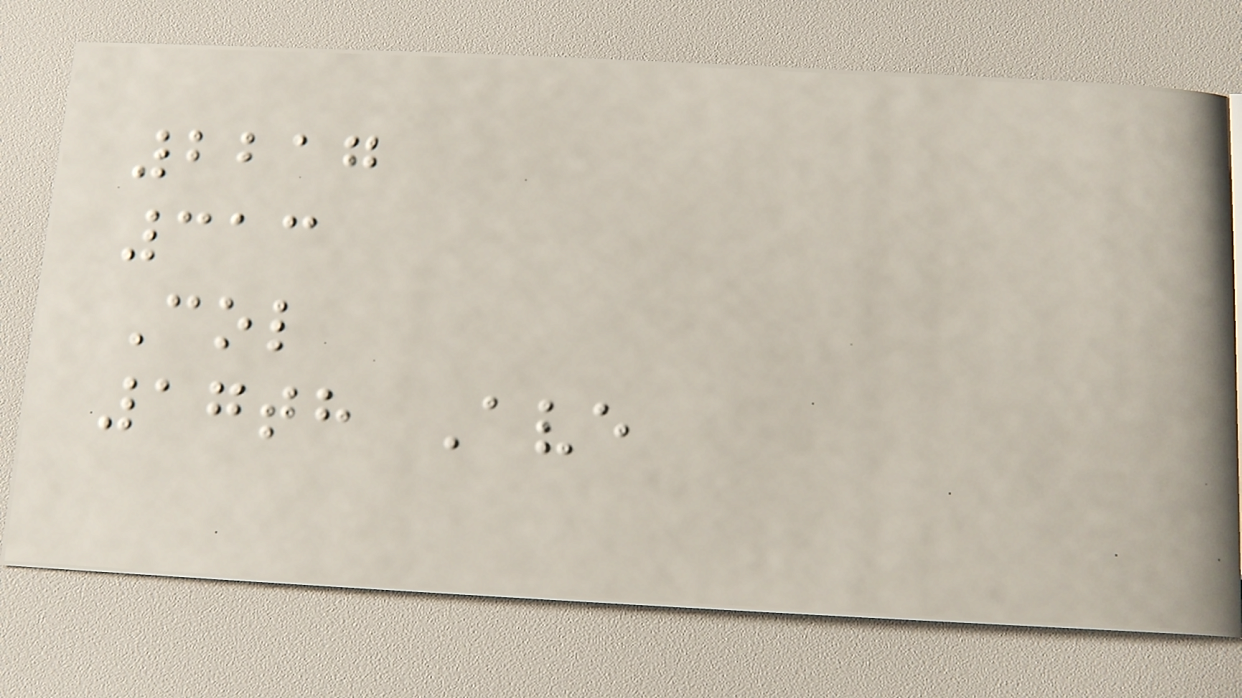2217
313
Col
17th Ave
